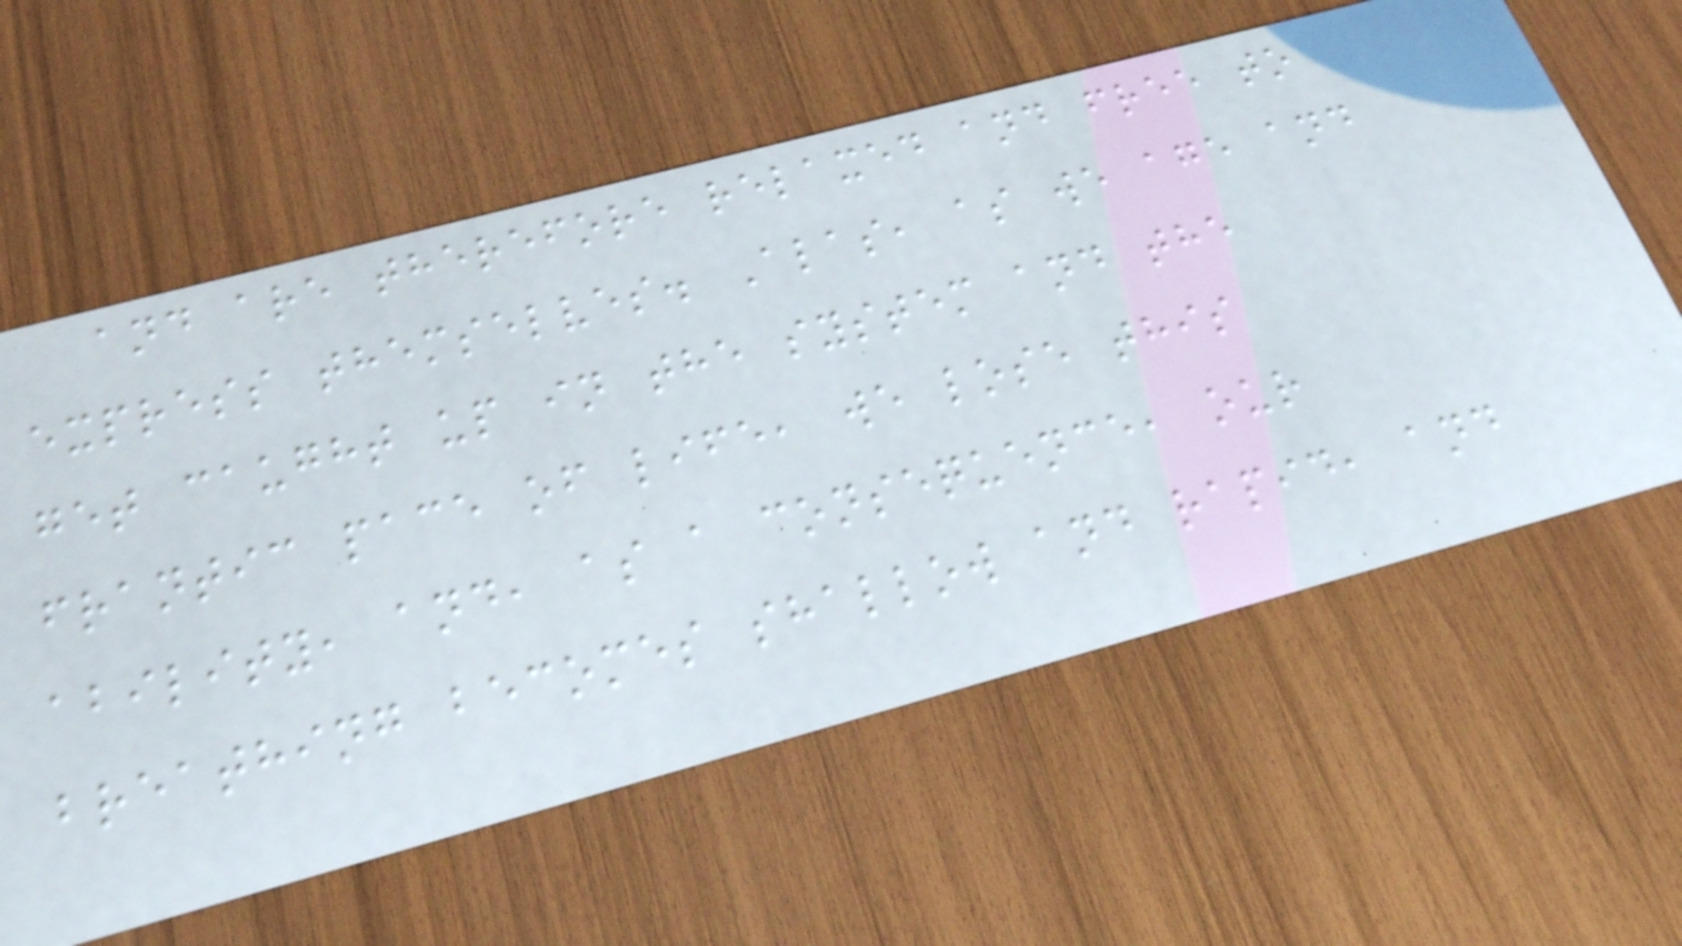and are therefore relaxed and free to
express themselves. Alas, as we age and
get caught up in the system and the
frantic pace of life, we lose this
ability, and, as a consequence, our
breathing becomes shallow and rapid, and
